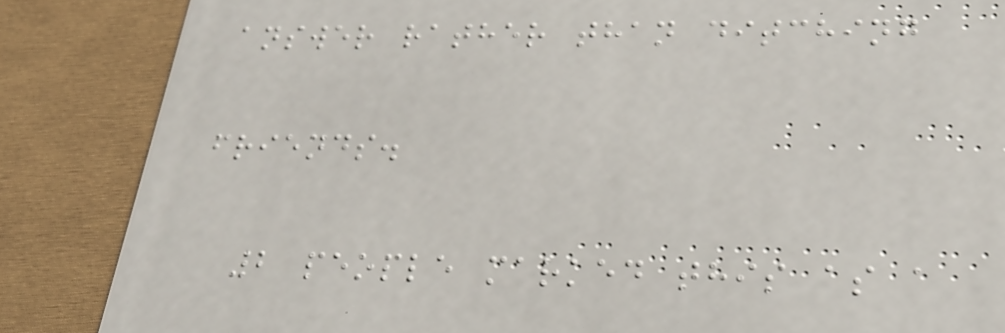answer rather than ditching
friends.
2 people marked this as a
